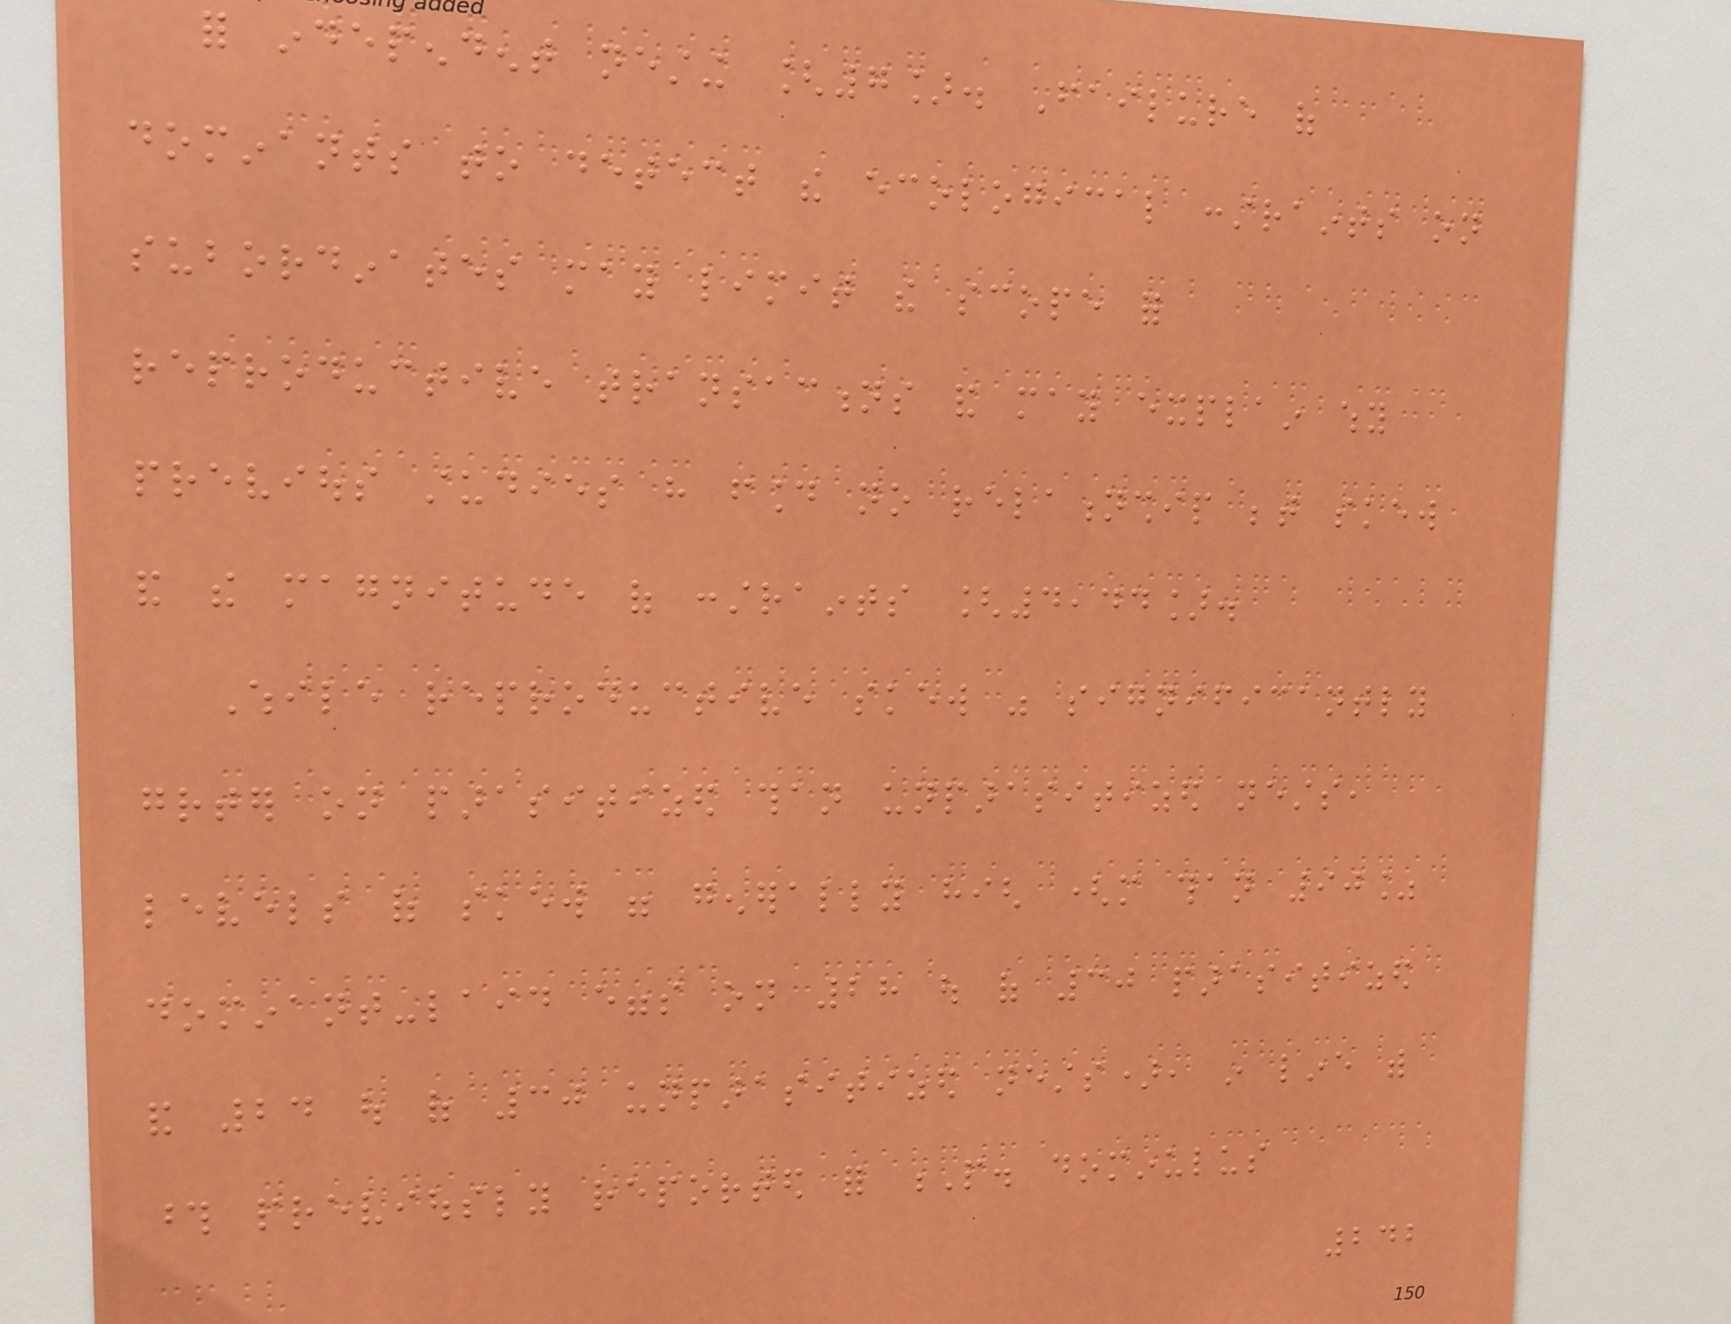for independent nesting [7]. Failure of
dominants to detect the ecological constraints on
subordinates may limit the scope for
reproductive transactions and may explain why
previous studies have found no relationship between skew
and the magnitude of constraints [4,44].
While reproductive skew was significantly
greater on parasitized than unparasitized nests,
levels of skew were generally high (more than 90%
dominant-laid eggs on 28 out of 30 parasitized
and 24 out of 30 unparasitized nests), in line with
those previously reported for P. dominulus
242
